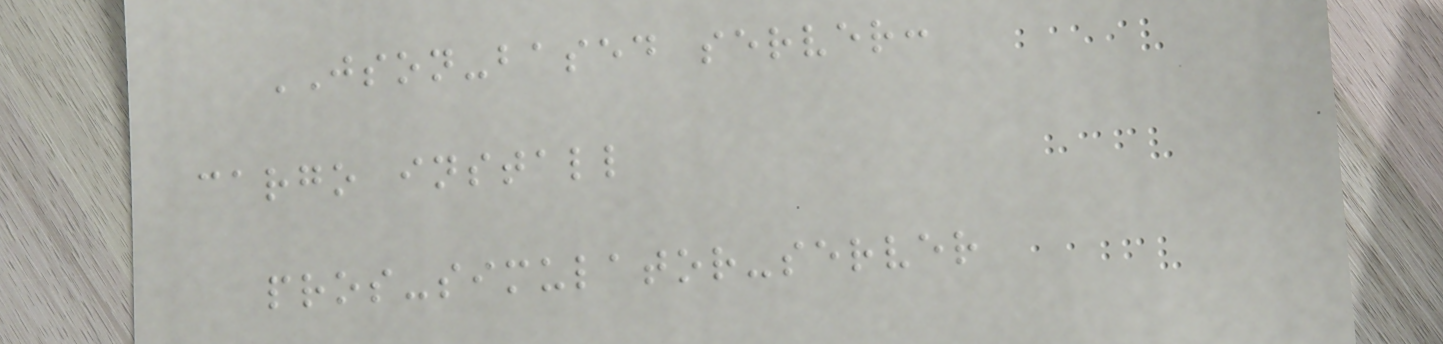JSON-based server:
cargo install
pros-simulator-server
